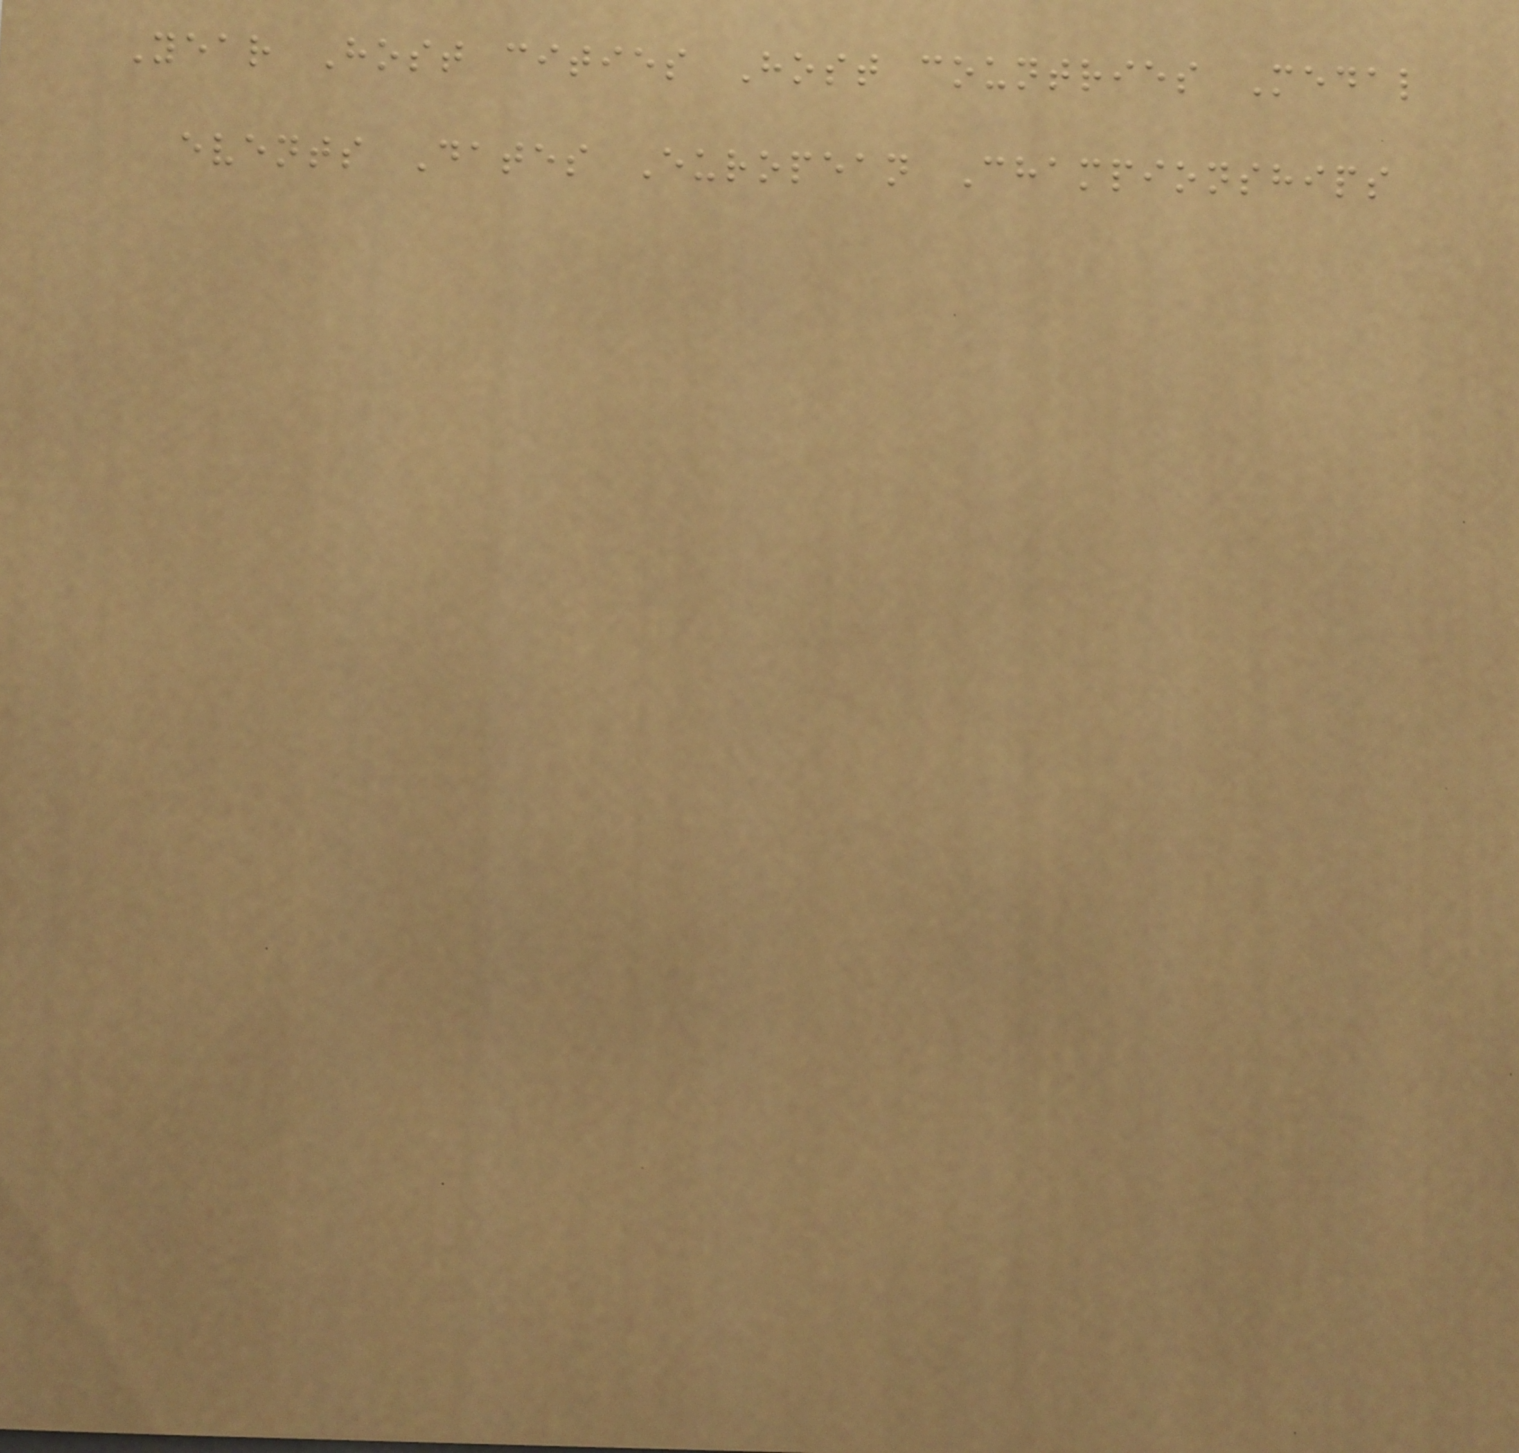Year Host cities Host countries Medal
events Dates European Championships
